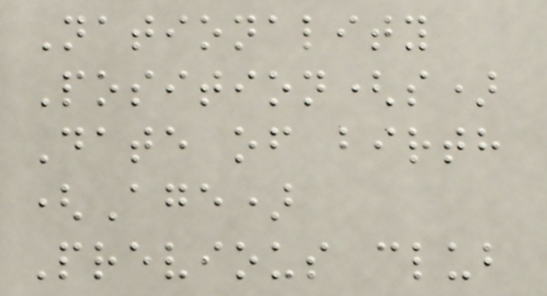Nationality
Position(s)
Date of birth
(Age)
Previous club
